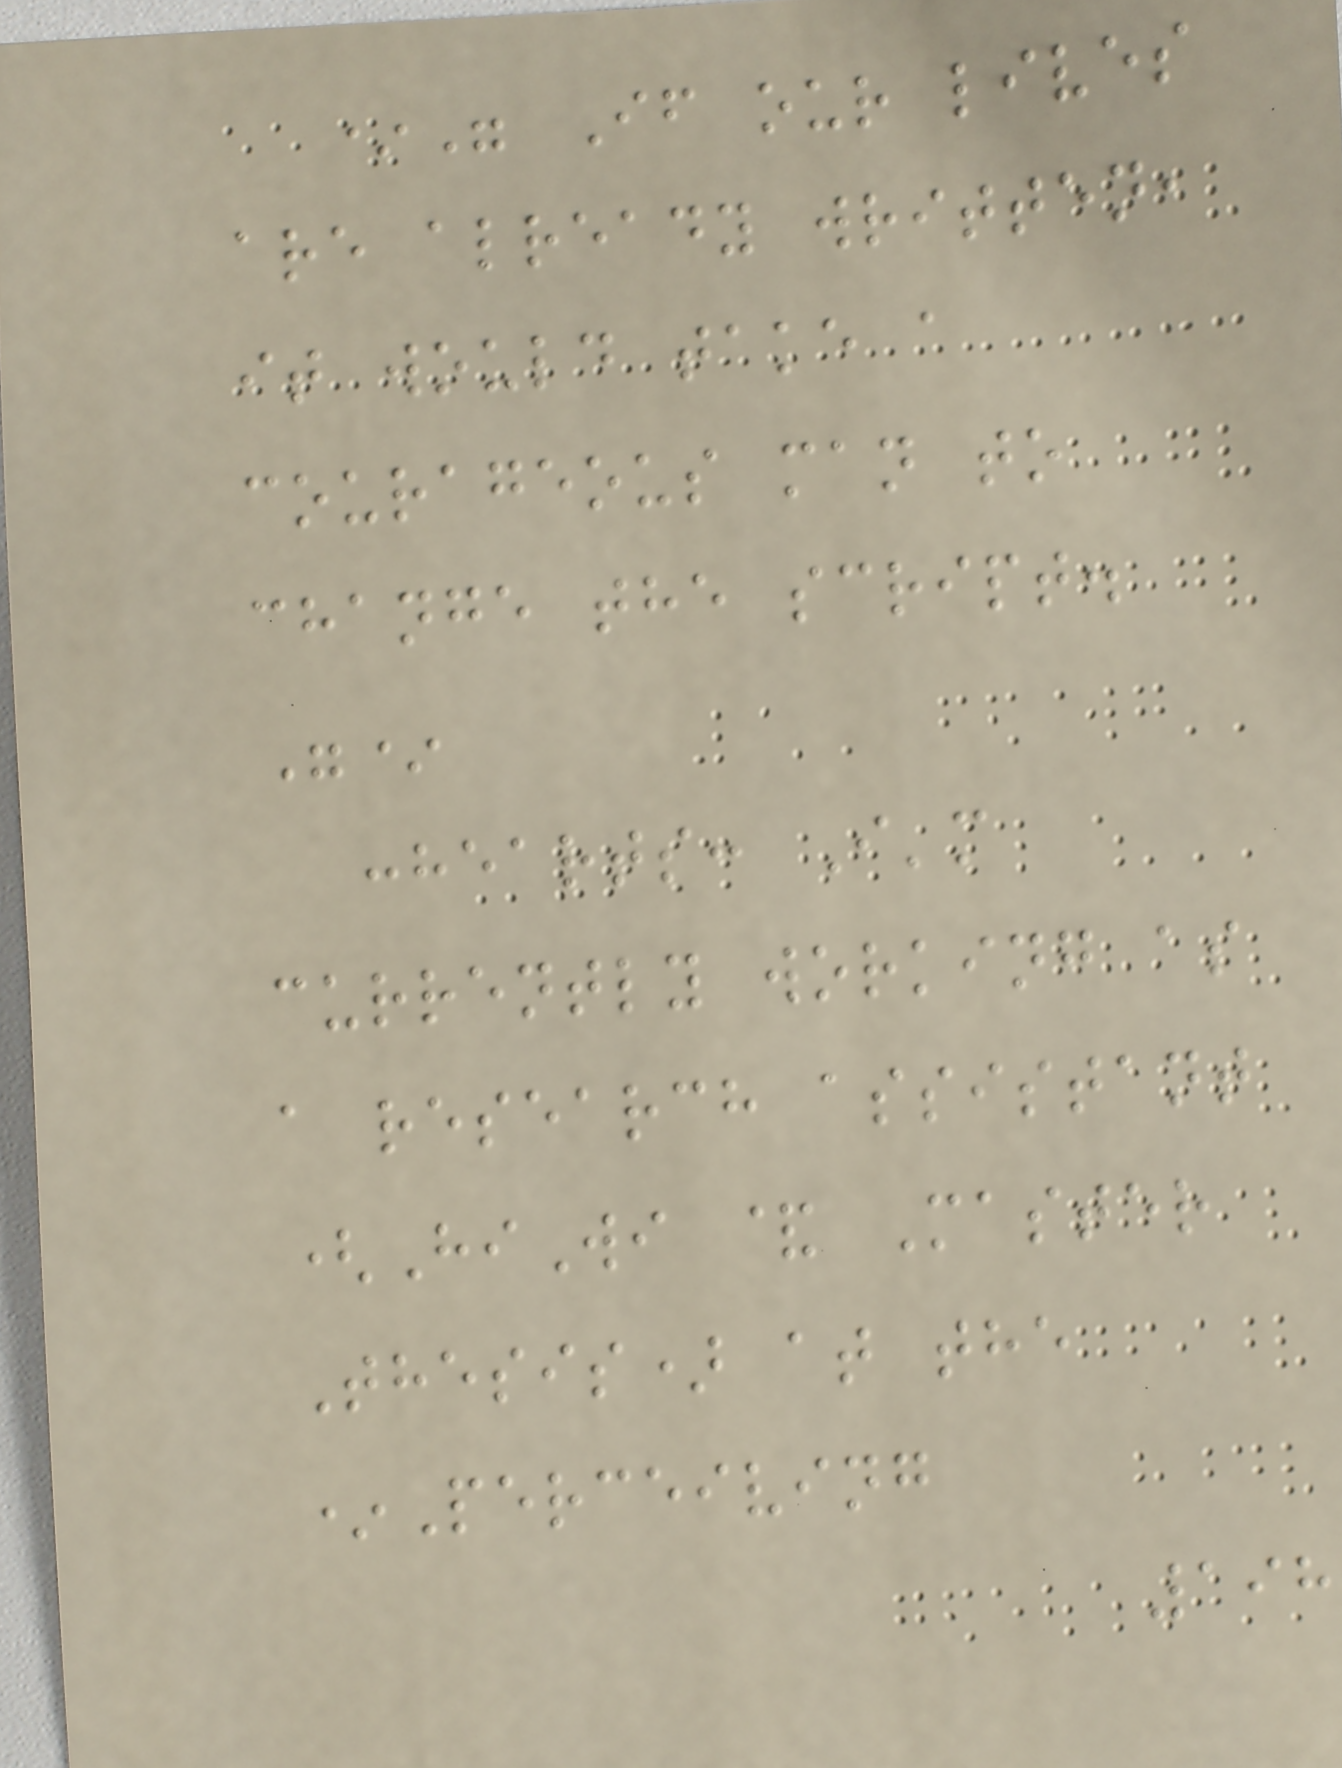*" If our lives
are already written,
it would take a
courageous man to
change the script.
"*
:hearts: I'm
currently working as
a research assistant
(HiWi & Master
Thesis) at the
*Perceiving
198
